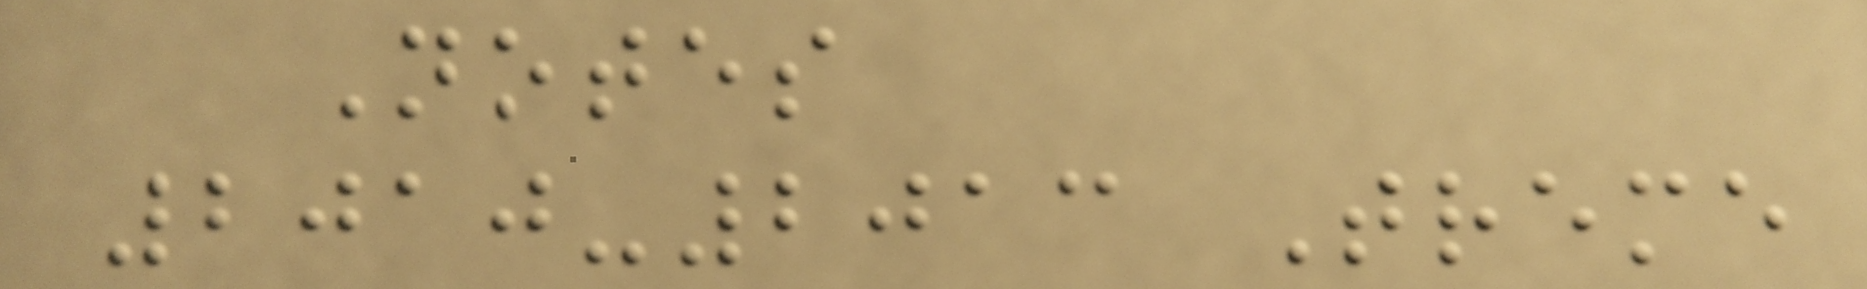Notes
2010-2013 Treme
